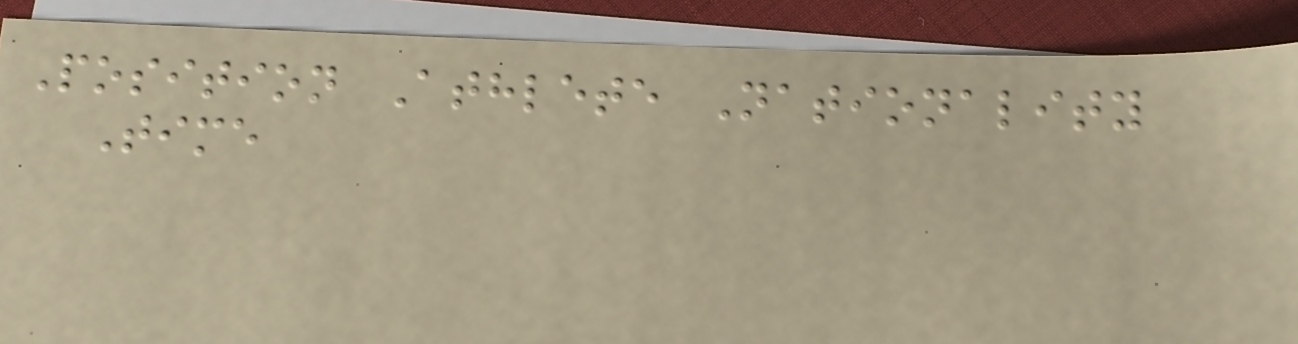Position Athlete Nationality
Time
